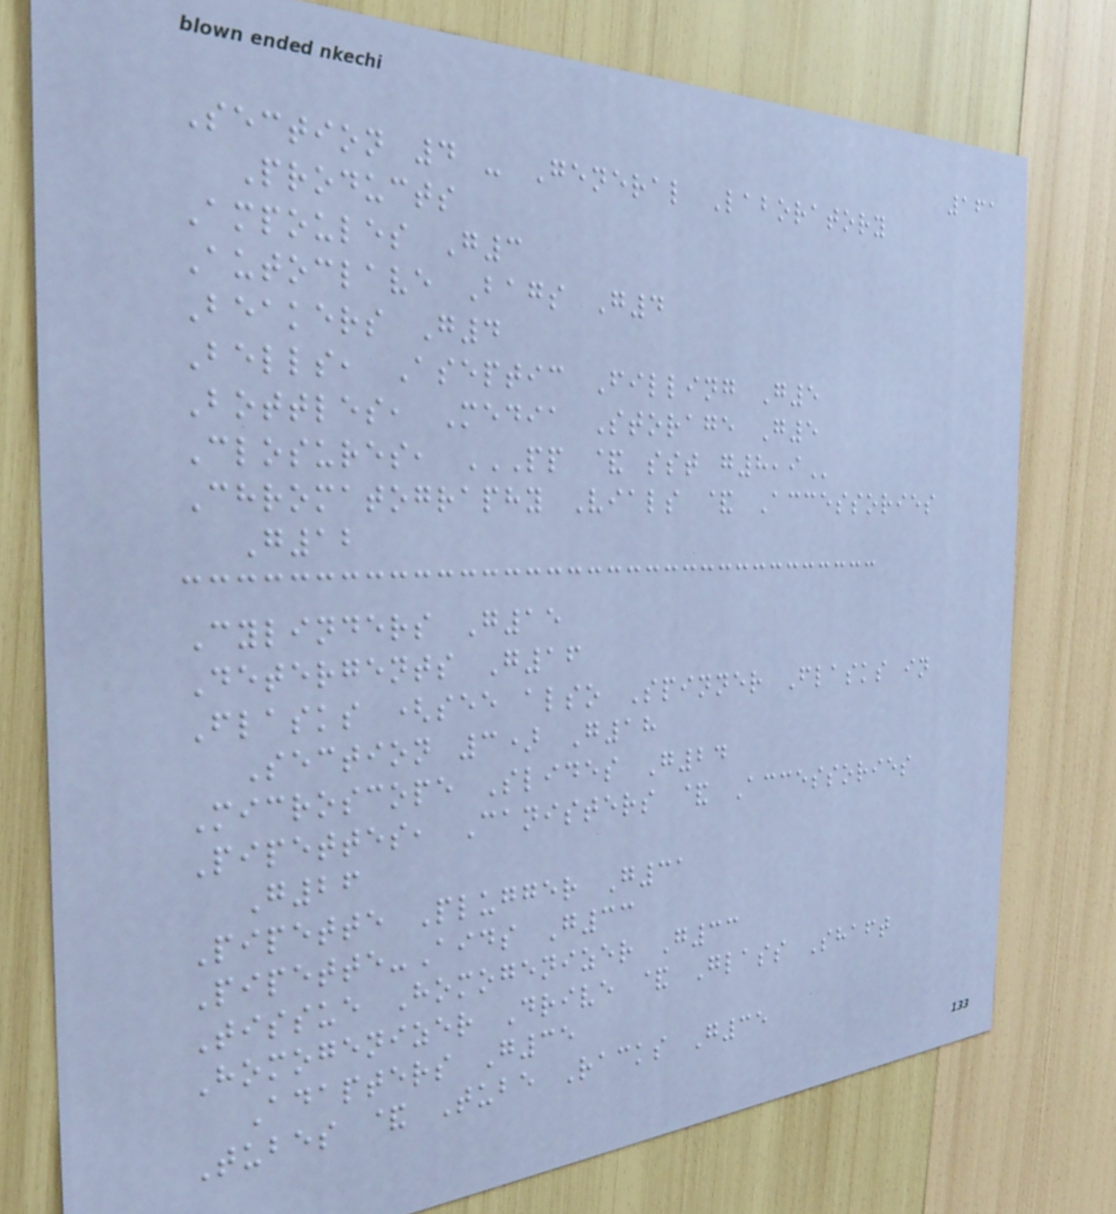161
Section 4 - General Laboratory
Products
Ampoules G3
Autoclave Bags G4
Beakers G4
Bells, Aseptic Filling G5
Bottles, Media Storage G5
Closures, PP & SST G8,9
Chromatography Vials & Accessories
G12
Cylinders G15
Detergents G16
Flasks (see also Spinner Flasks in
Section 3) G18
Microscope Slides G24
Pipettes, Canisters & Accessories
G26
Pipette Plugger G31
Pipette-Aids G33
Tissue Homogenizer G33
Homogenizer Drive & Glass Shaft
Adapters G35
Tubes & Tube Racks G35
